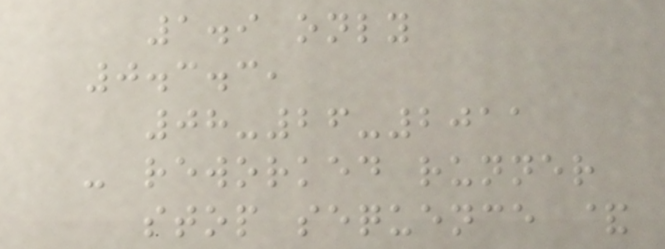1.9 only
0.3.3,
08-26-2011
- reworked runner
stop sequence &
